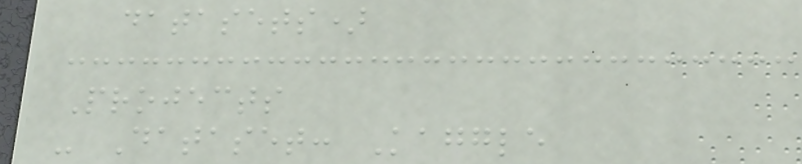datasets)
Projects
- Dataset: Kaggle
